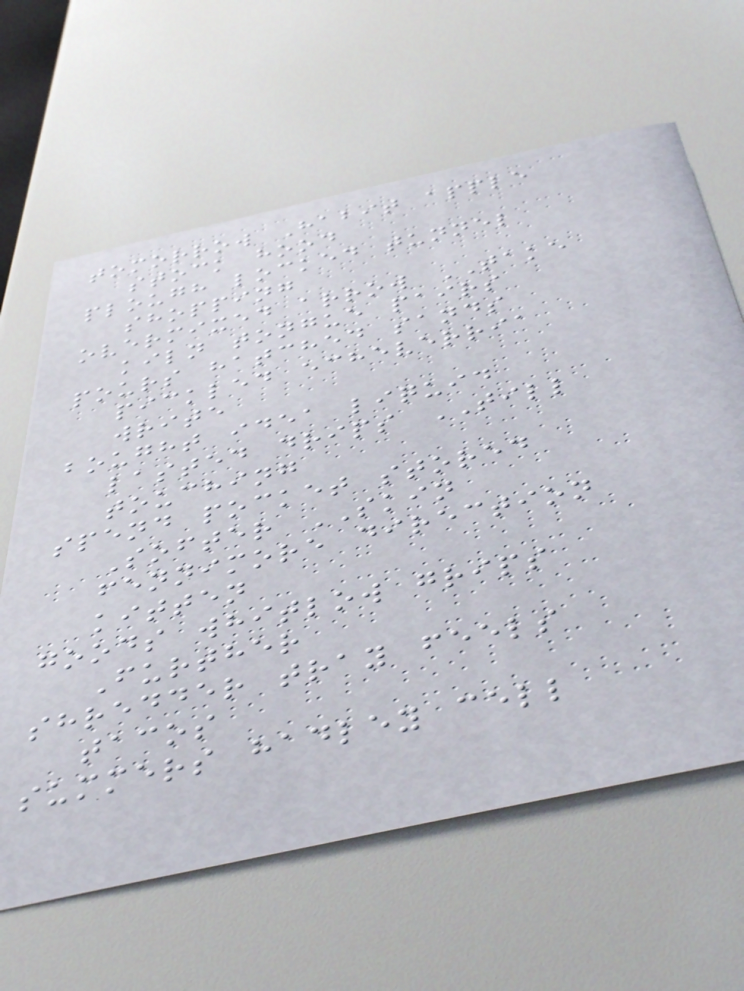tomorrow Habit apple
stock hood
plough locked tunnel
shopping
overmixed arrow TAKE
kiln tongue pairs
pours hatched sands
pickled echeverria
write
bought idea liquid
lasted drips TILL
touching
spend pocket stored
Softer SKIN
fennimore direction
kitten
goods whitlow grips
Further
shredder tray feels
tacos
summers hadley cell
